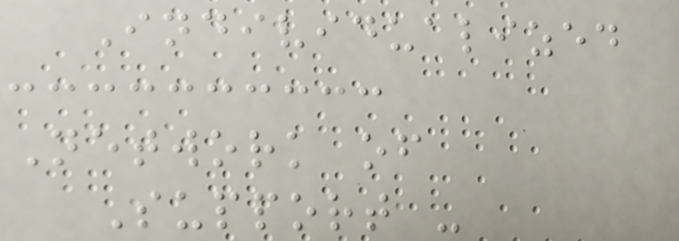Individualized
Network of
Support -
